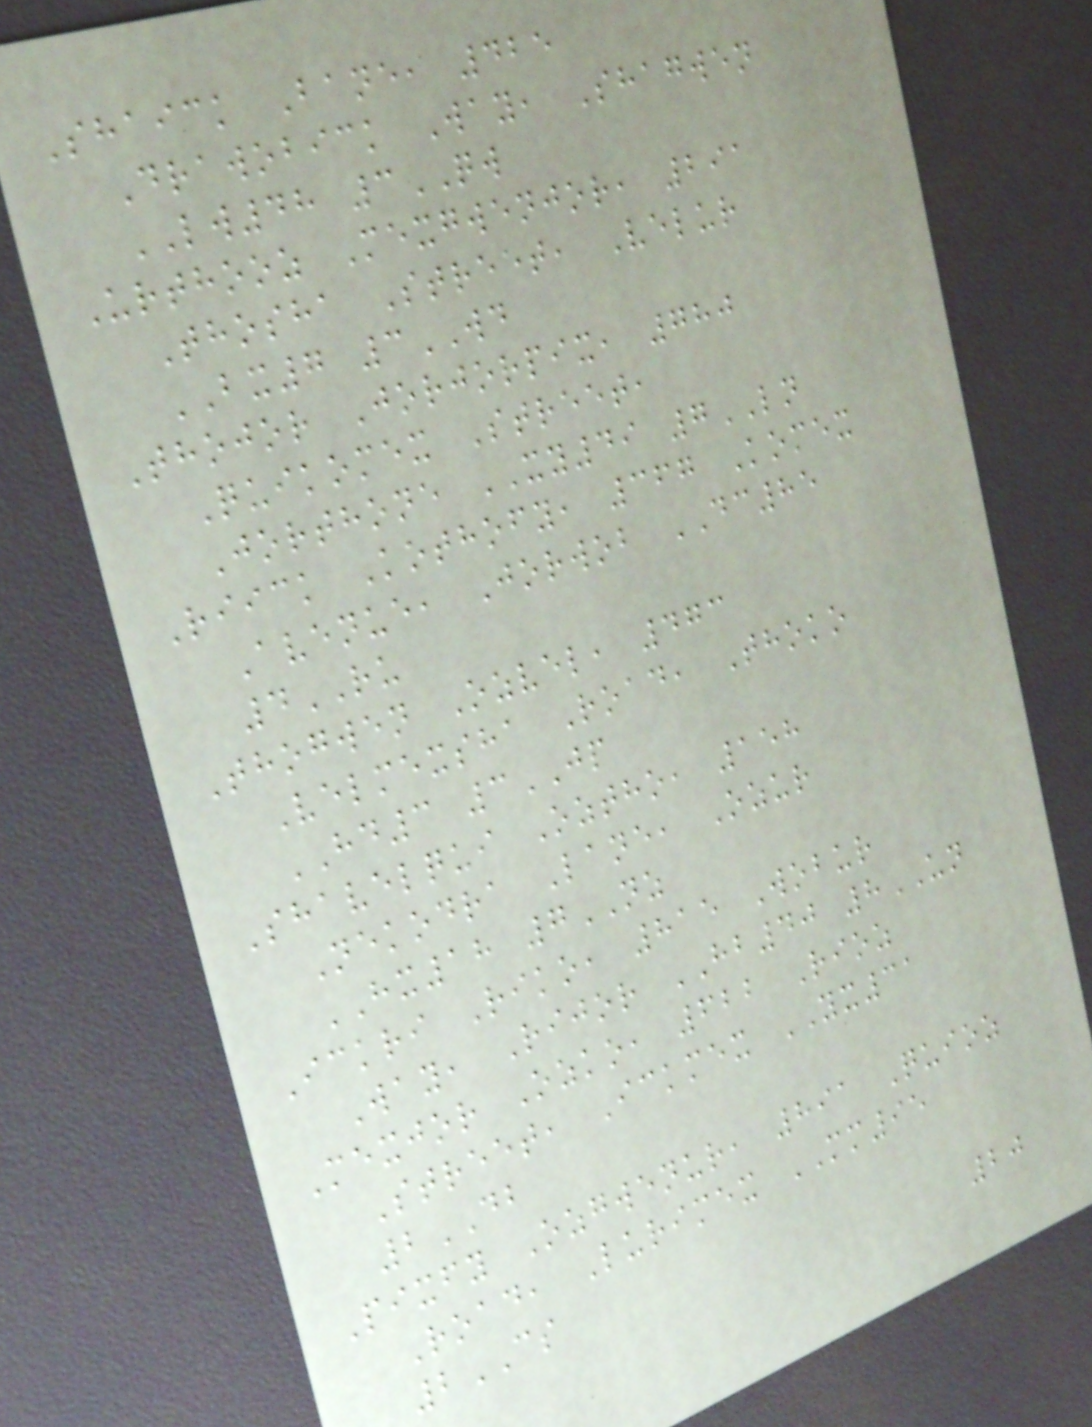Shaick Bane, 425
Drawobick Way, Shagwen
LW48 3QW
Urthooz Mexgwenjor, 291
Thosha Street, Velur
BX7 3WD
Thojor Jorjorpix, 780
Quikomex Street,
Jorthone XY49 7LN
Riick Kothofy, 367 Komex
Avenue, Jorwob DC85
4RU
Thogwen Ozvel, 473
Velmexsha Road, Thoko
HD3 3JP
Shavelqui Oztho, 158
Nekodra Lane, Ozur
HX18 7NZ
Ickri Riko, 815 Wobur
Way, Rijor HB40 8UN
Mexjor Ozko, 622 Rioz
Street, Ickmex YX31
2DB
Pixfy Ozgwenur, 891 Quioz
Road, Lurimex MM95
2CS
20
